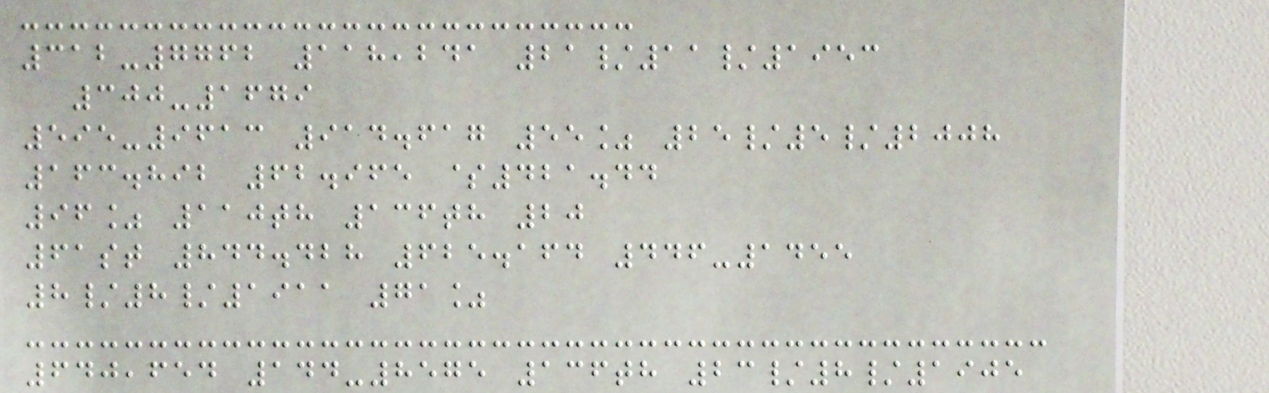312-7762 118,241 21/11/1953
300-1679
595-9613 914.617 55% 25/5/2008
163.892 62.965 $421.44
96% 110th 136th 20
61st 844.428 625.164 446-1455
8/8/1911 71%
640,654 144-8575 136th 23/8/1905
